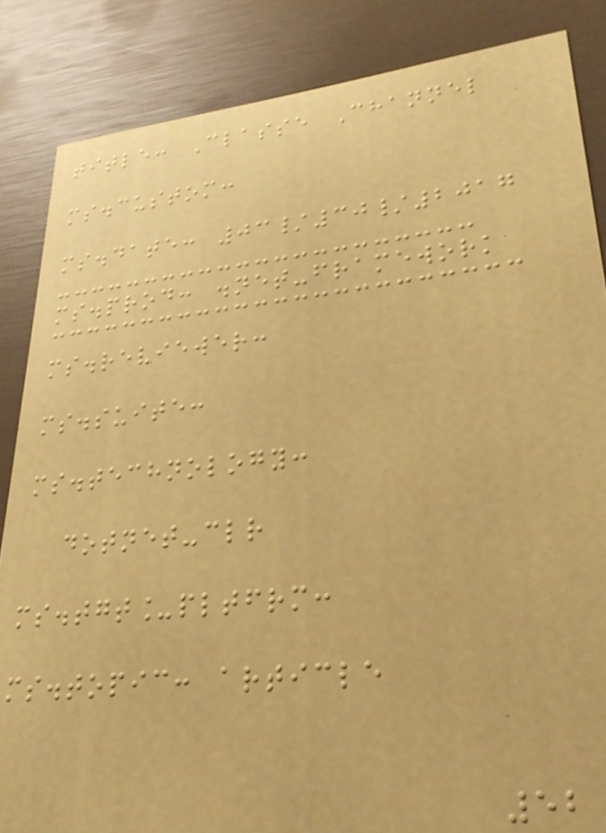title: Classe Channel
ms.custom:
ms.date: 03/30/2017
ms.prod: .net-framework
ms.reviewer:
ms.suite:
ms.technology:
dotnet-clr
ms.tgt_pltfrm:
ms.topic: article
52
